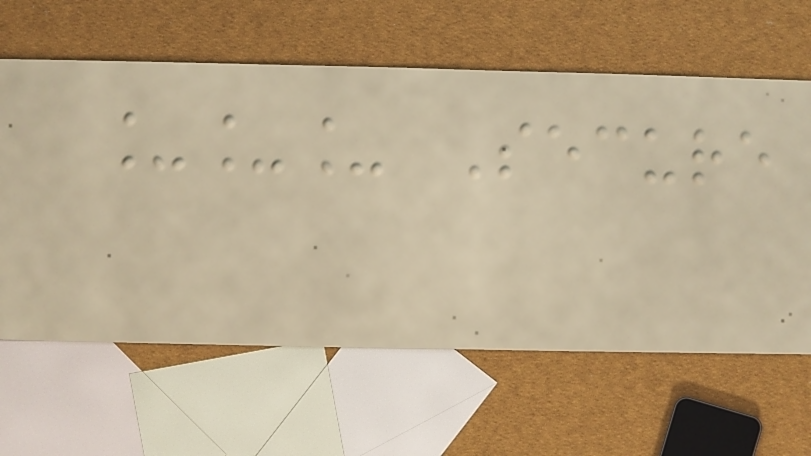___ Secure
